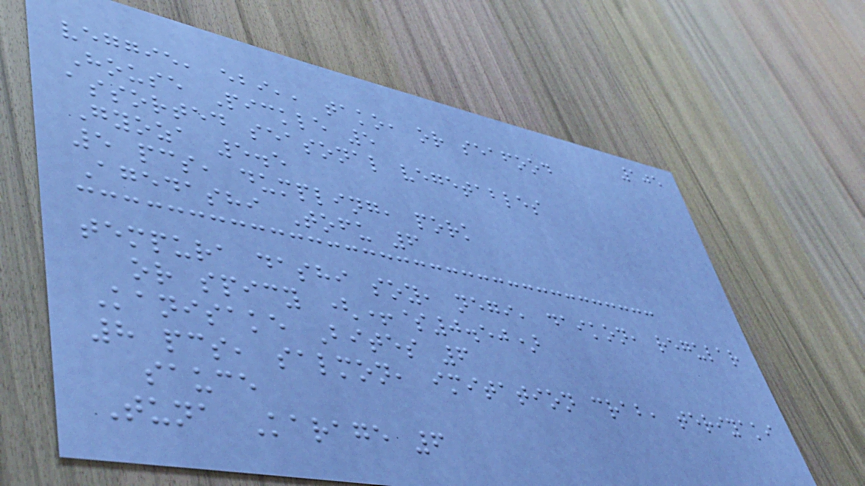105
veggie, ebi,, tako, or seafood
House Pickle 5
assorted seasonal vegetables
Gyoza 5.5
5 pcs, dumpling, pork
Agedashi Tofu 6
tempura dashi soy, negi, daikon, regular
or spicy (+$0.50)
Kanisake Bites 6
8 pcs, salmon, imitation crab, teriyaki
sauce
Tuna Karage 6
